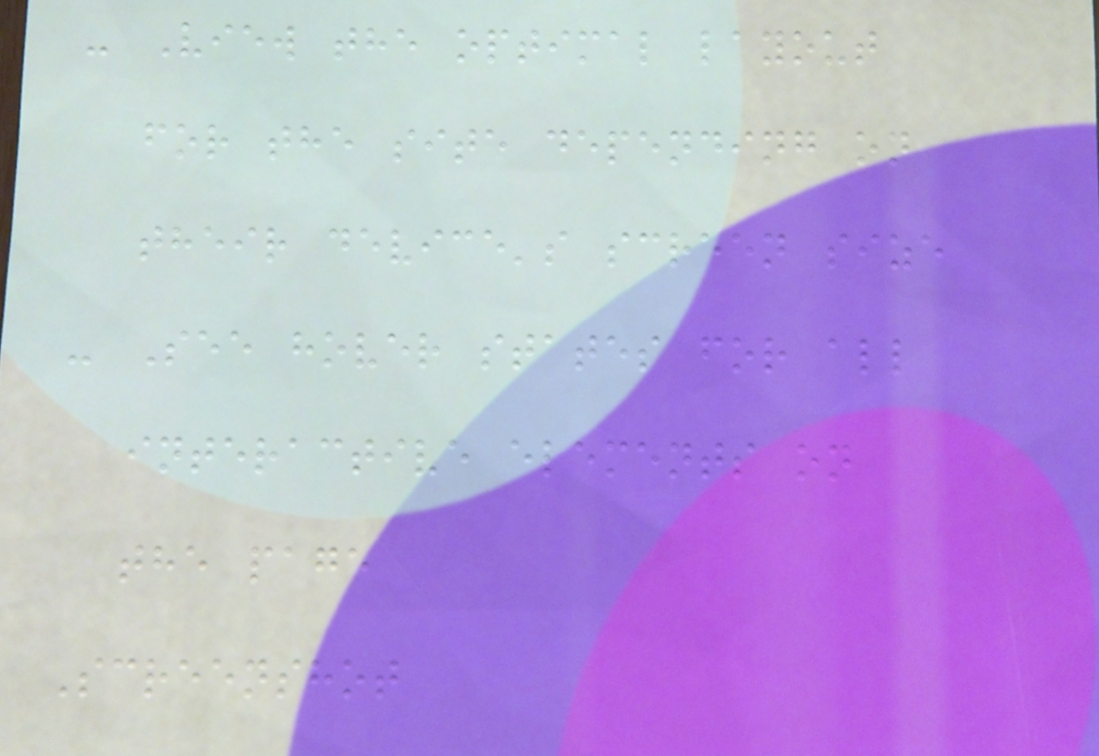- View the optimal layout
for the site depending on
their device's screen size
- See hover states for all
interactive elements on
the page
Screenshot
